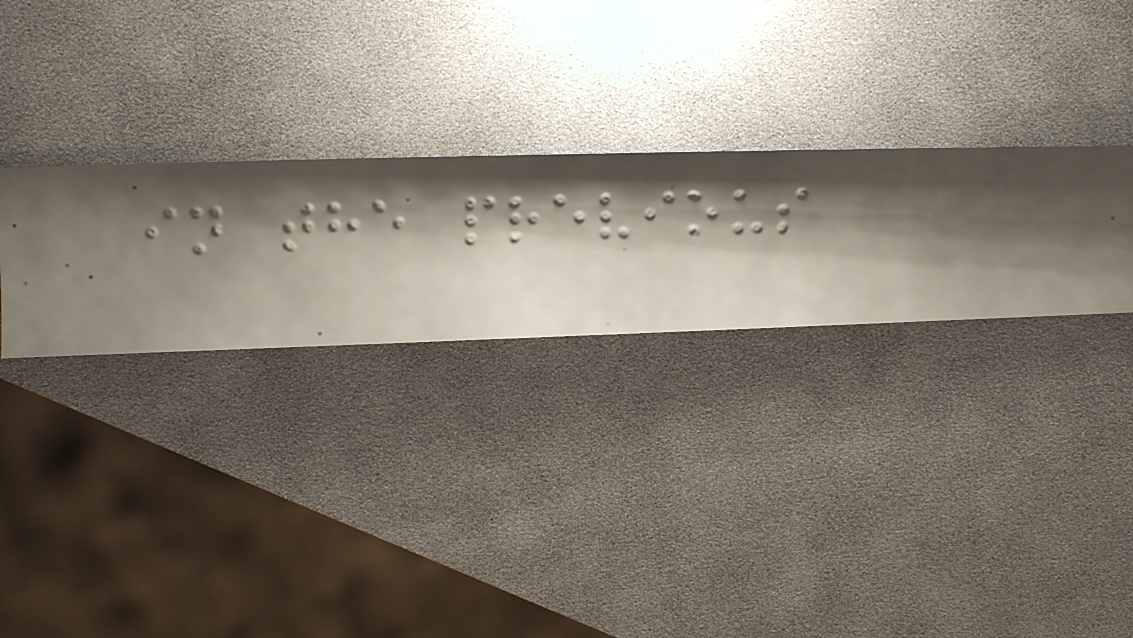in the previous
